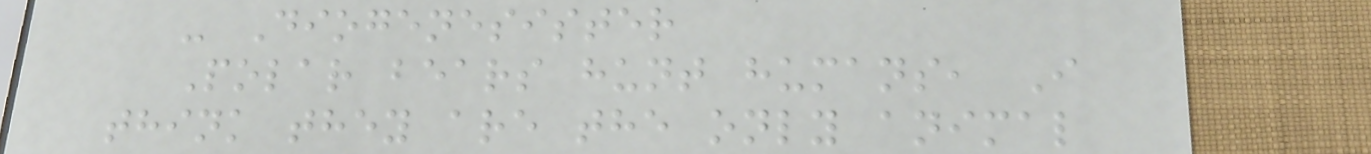- Diogenesister
Polar bears hunt humans, I
think they are the only animal
